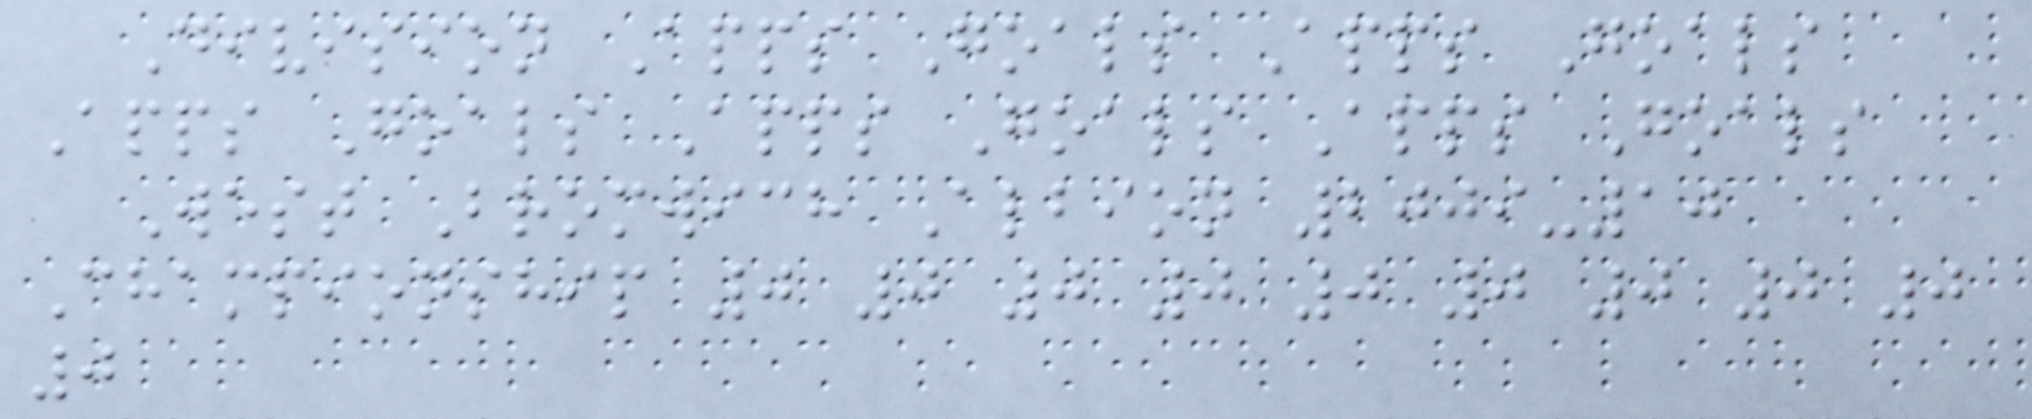Division Apps Goals Apps Goals
Apps Goals Apps Goals Apps Goals
West Bromwich Albion 2009-10
Championship 0 0 0 0 0 0 0 0 0
0
